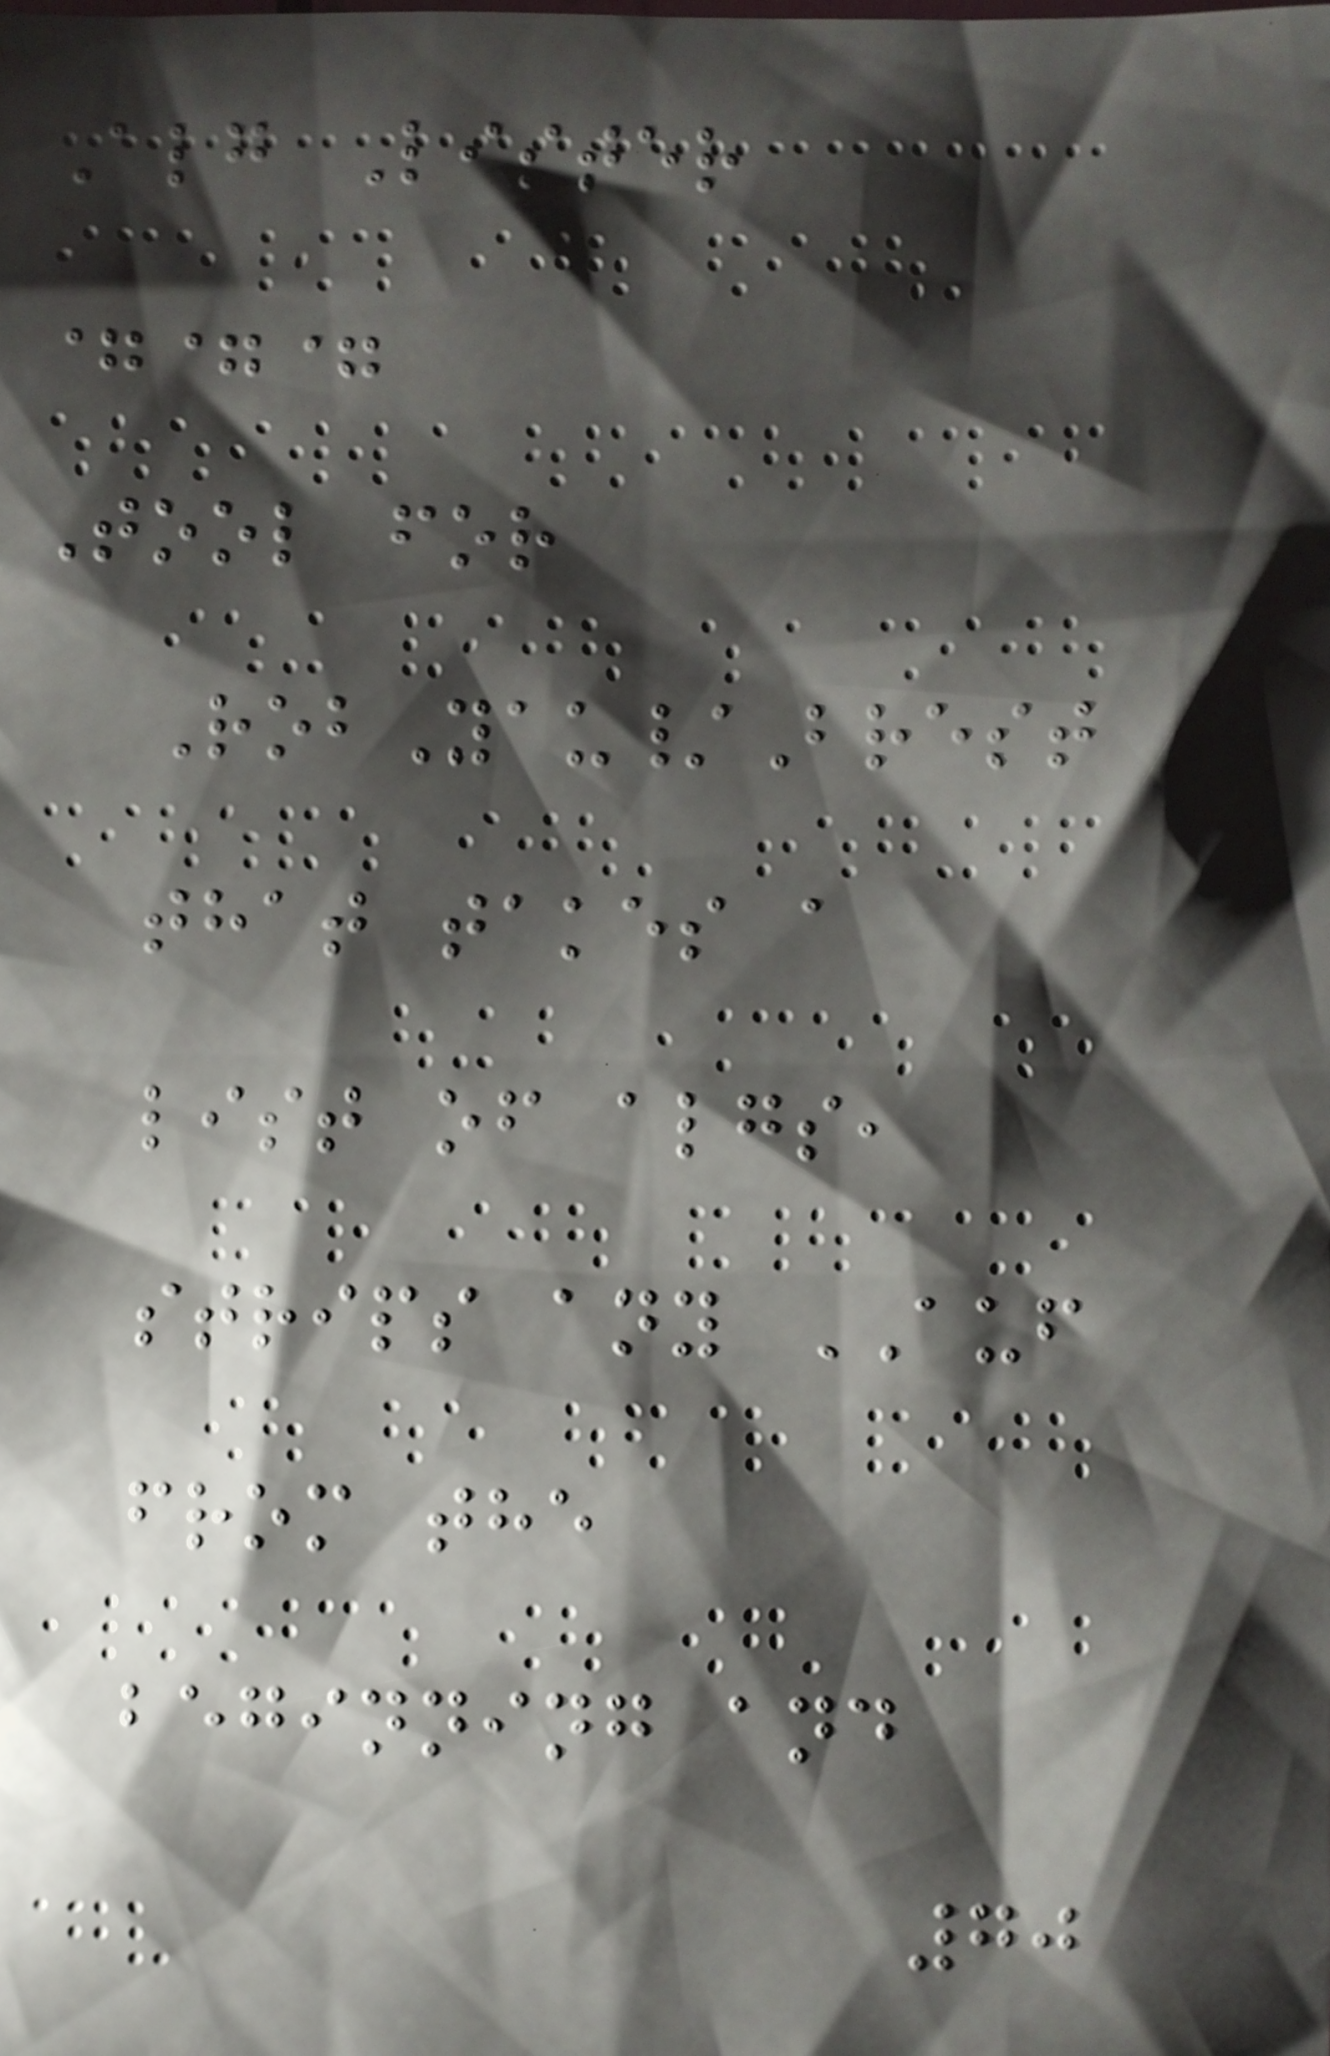Alg Lister
===
Tool for
RobYau/Brest
that takes a
list of algs,
strips any AUF
from the
beginning and
70
